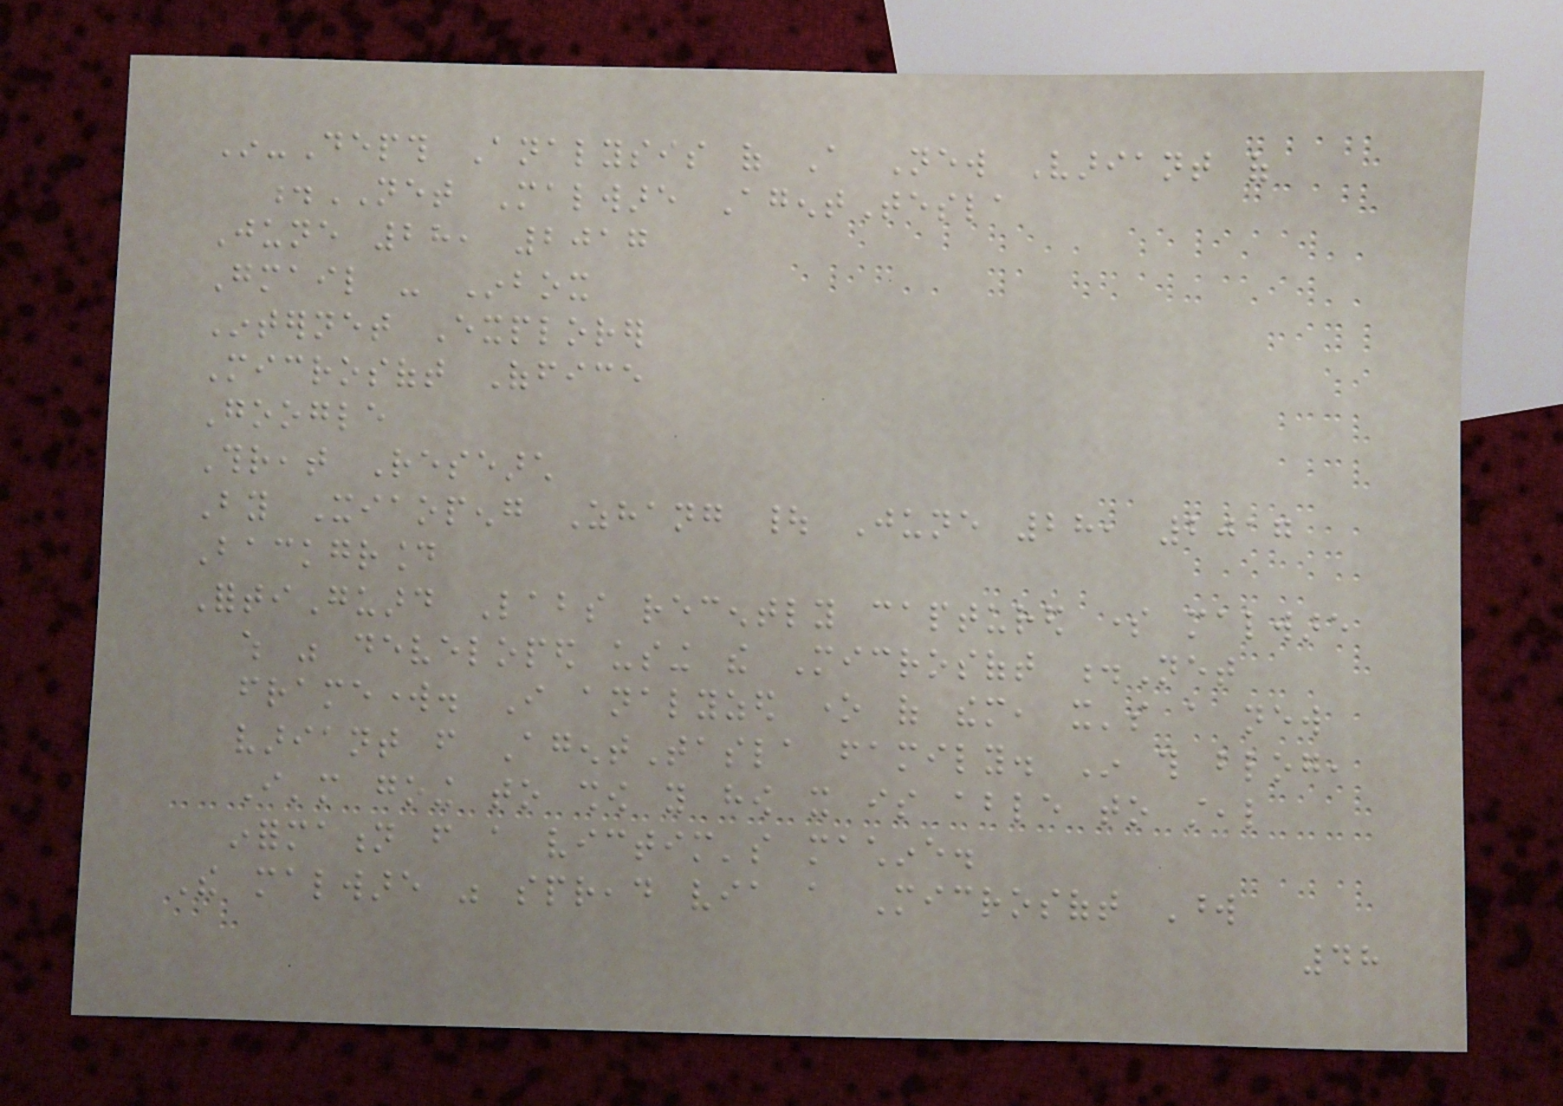In-Depth Analysis of A New Variant of
.NET Malware AgentTesla
June 28, 2017
Gmail - Inbox
Internet Explorer
Microsoft Office
Google
Threat Research
By Xiaopeng Zhang | June 28, 2017
Background
FortiGuard Labs recently captured some malware
which was developed using the Microsoft .Net
framework. I analyzed one of them, it's a new
variant from AgentTasla family. In this blog,
I'm going to show you how it is able to steal
information from a victim's machine.
The malware was spread via a Microsoft Word
48
